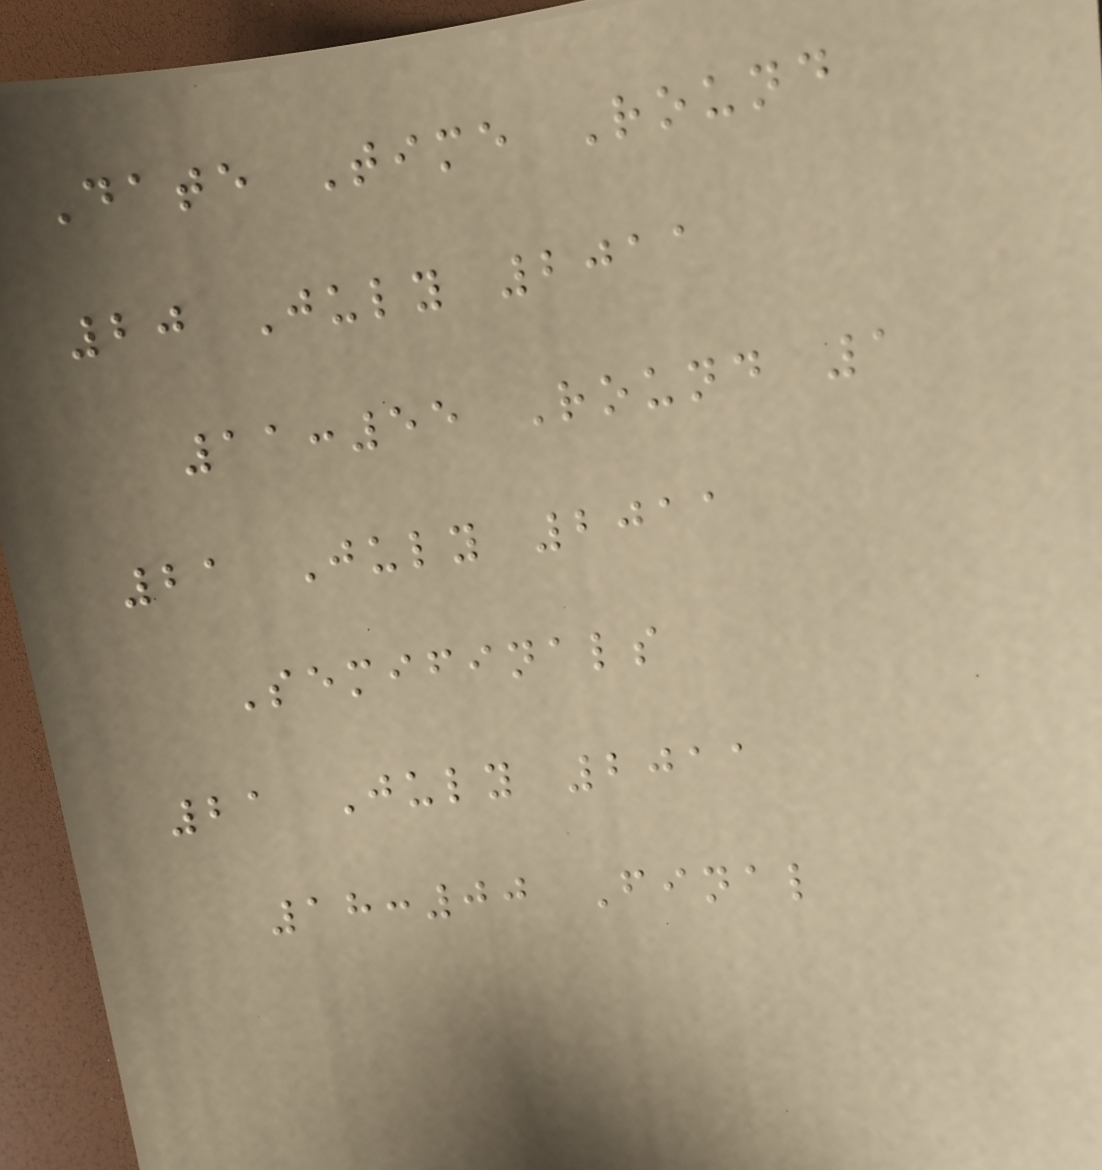Date Time Round
20 July 2011
11:55 Round 1
21 July 2011
Semifinals
21 July 2011
18:00 Final
